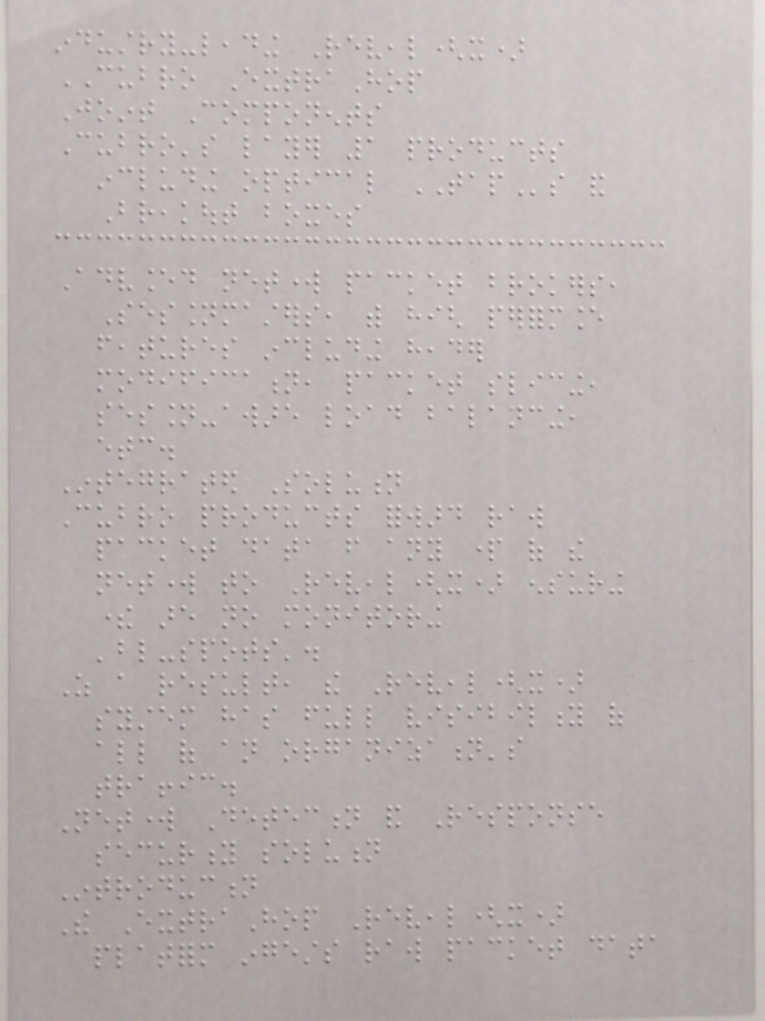industry-leading Reveal(x)
CUBRO ExtraHop
Joint Components
Cubro's layer 1 products
including optical TAPs and
Breakout boxes
Advanced network packet brokers,
Sessionmasters, with high performance
features including header
modification, packet slicing,
session-aware load balancing,
etc.
Integrated Solution
Cubro products forward raw
packet data from any part of the
network to Reveal(x) ensuring
there are no monitoring
'blind-spots'.
As a result, the Reveal(x)
system has full visibility of
all of an organization's
traffic.
Network Detection and Response
security solution
Introduction
The ExtraHop Reveal(x)
platform ingests raw packet data
